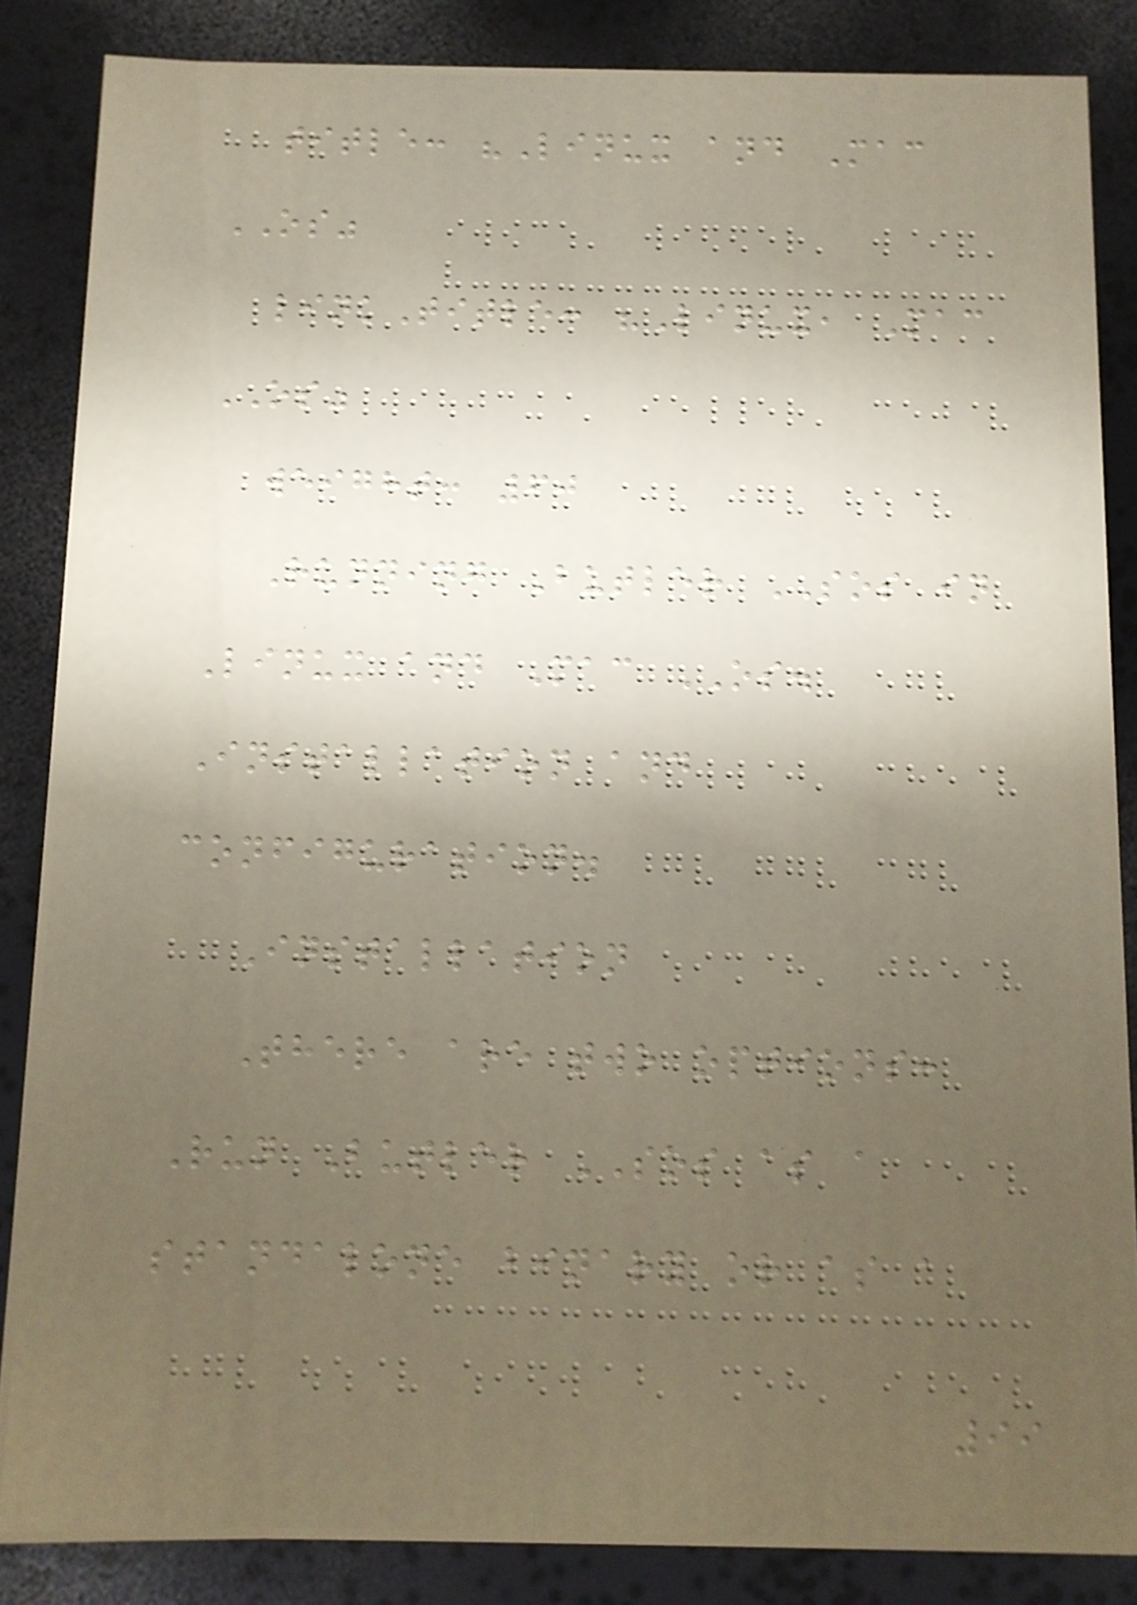title: "Linux and Mac
OS"
linkTitle: "Linux, Mac
OS"
weight: 60
Running Butler SOS in
Linux and Mac OS.
Installation and
configuration.
Installation
There are two options:
Run Butler SOS as a
standalone binary or as a
99
